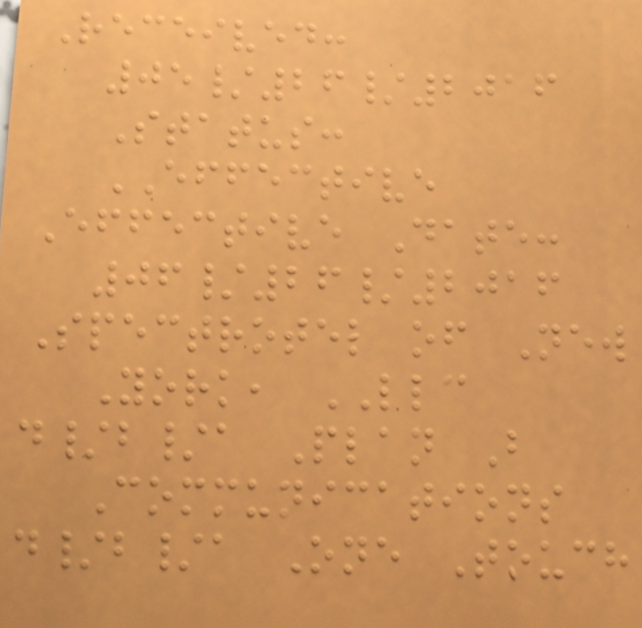Received:
05/26/2016
Status:
EFFECTIVE
Effective Date:
06/26/2016
Spectrotel of New
York, LLC
d/b/a Plan B
Communications
d/b/a One Touch
